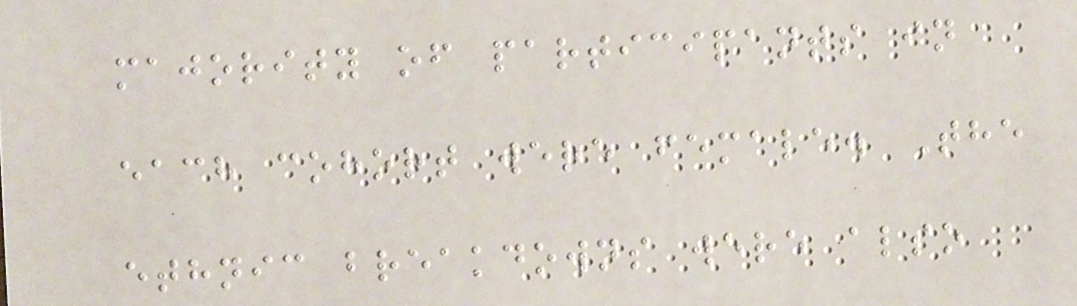majority of participants in
each cohort were female. The
ethnic breakdowns were also
